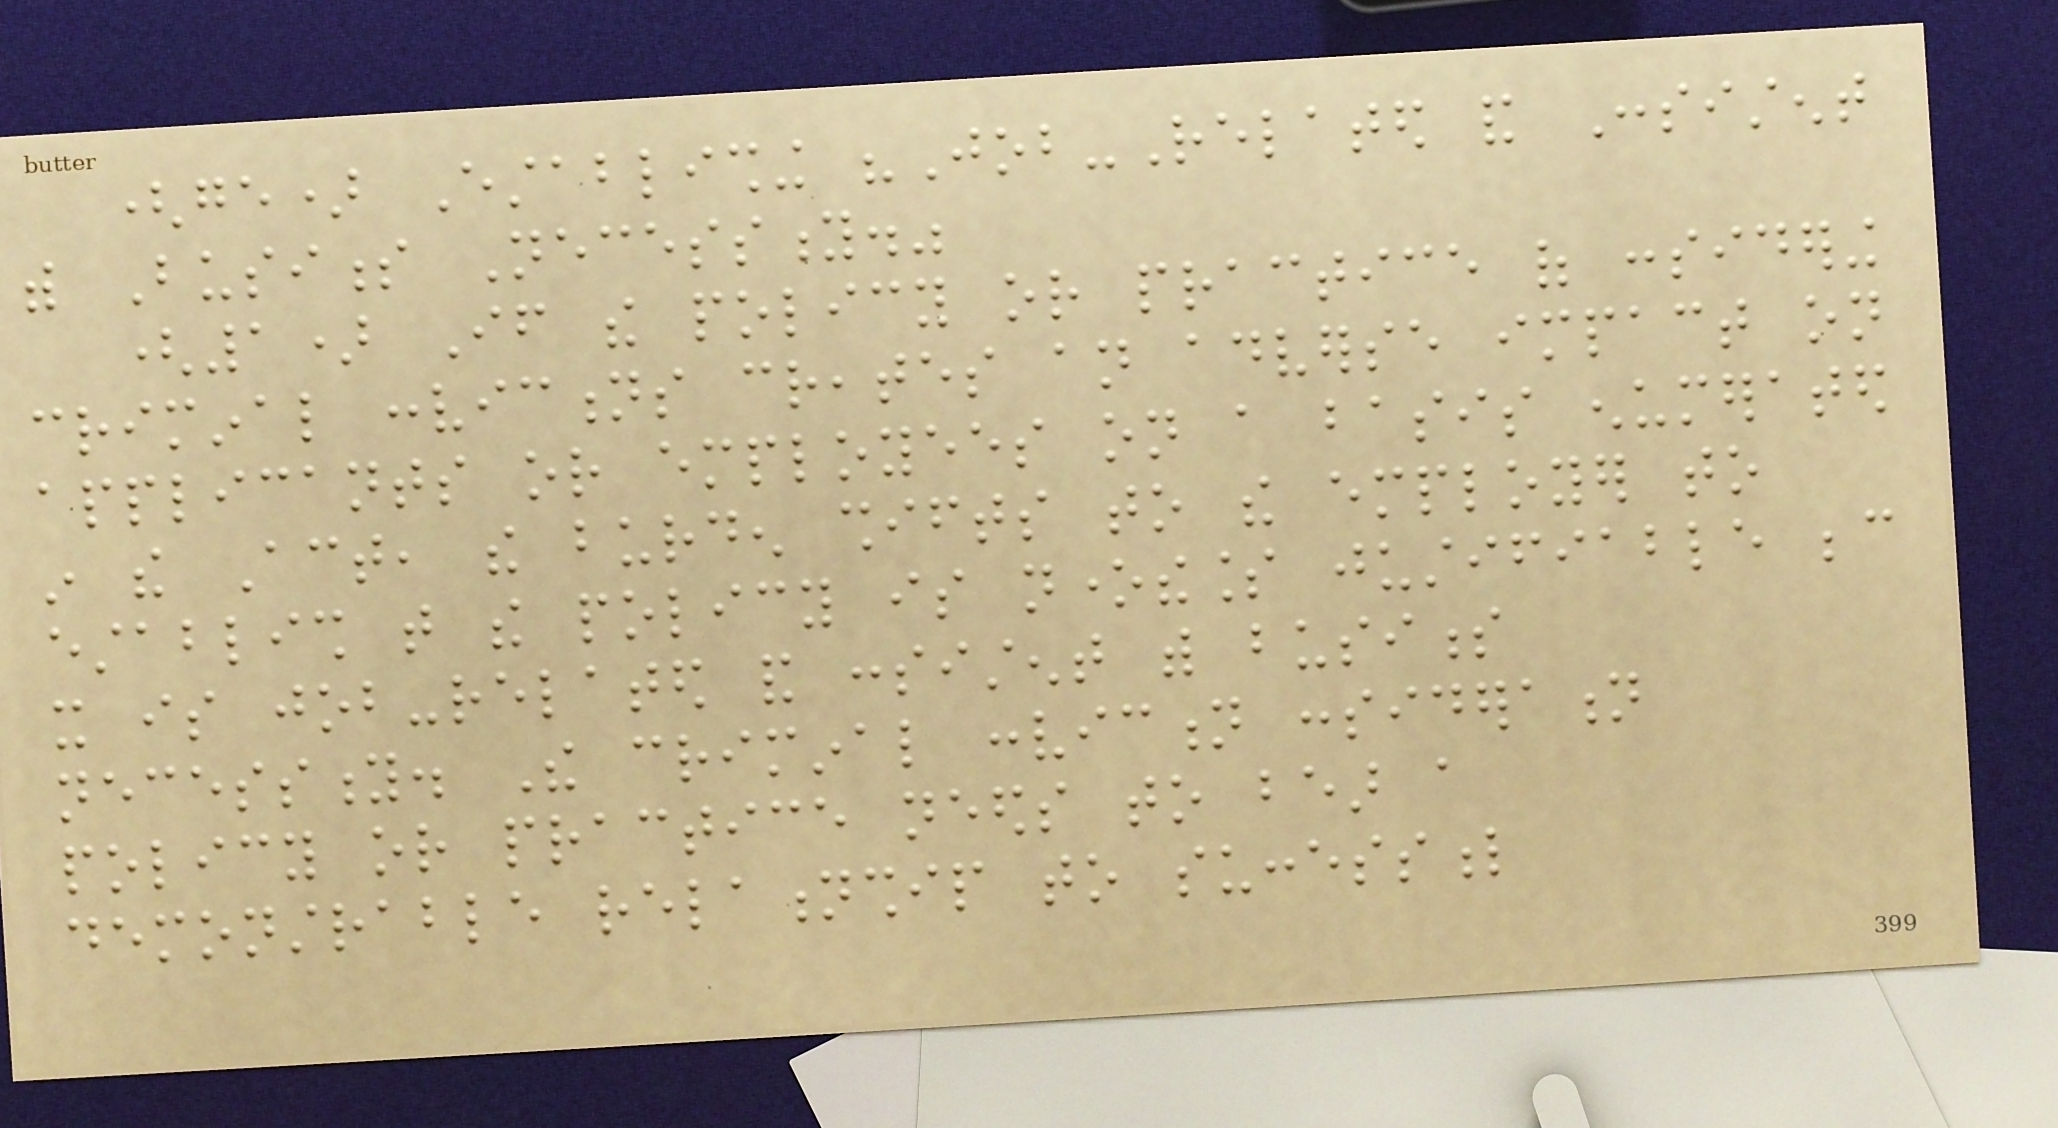(ge) Establishing "Job-Related and Consistent
with Business Necessity."
(1) If the policy or practice of considering
criminal convictions creates an adverse impact on
applicants or employees on a basis enumerated
in the Act, the burden shifts to the employer to
establish that the policy is nonetheless justifiable because
it is job-related and consistent with business
necessity. The criminal conviction consideration
policy or practice needs to bear a
demonstrable relationship to successful
